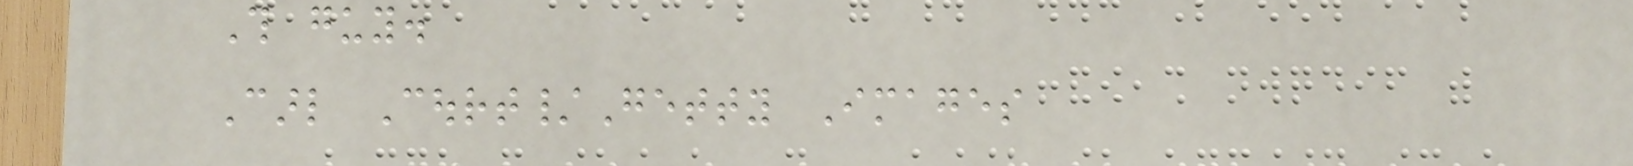This guy.
Carl Court/Getty Images
